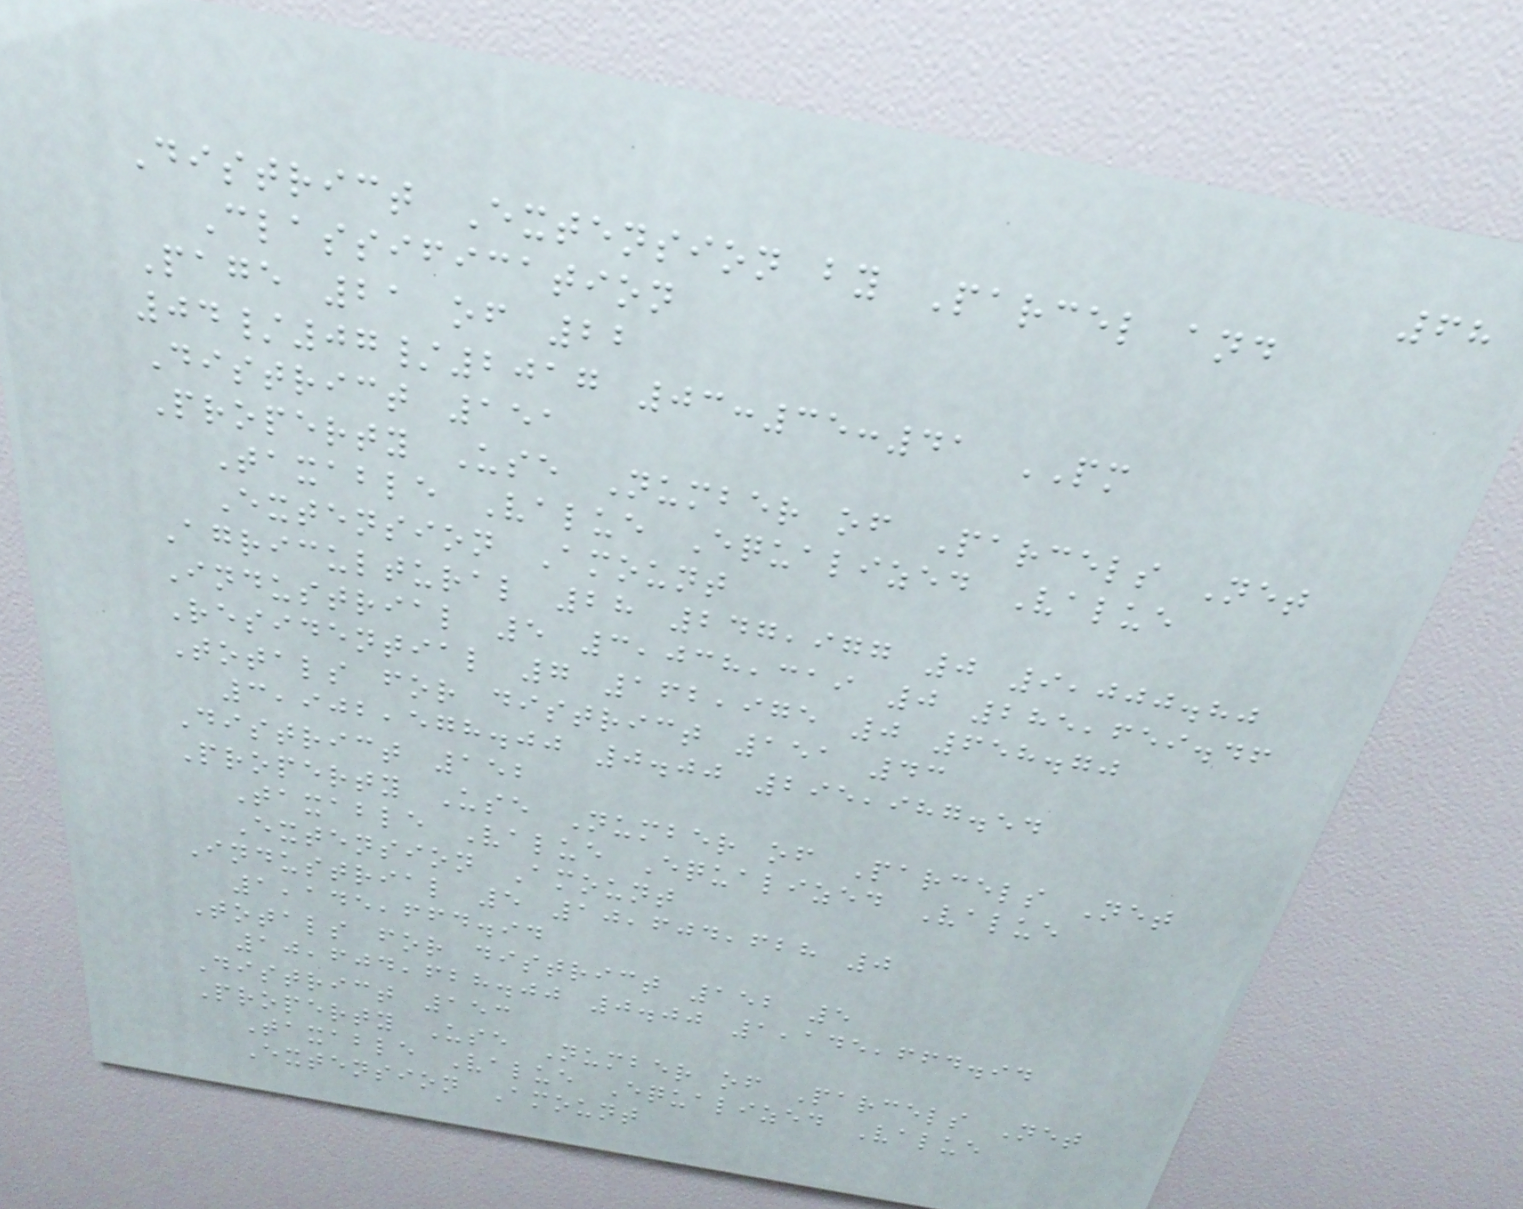68
District Extension by Parcel and
Classification
Page 21 of 22
04/07/2017 03:35:41 PM
District 151
Property Use Number of Parcels Net
Taxable Value Equalized Value
Extension Amount
Agricultural 28 247,977 0 9,000.80
Industrial 5 3,038,319 0 285,659.46
Residential 7 162,975 0 658.70
Totals for district 151 43
3,902,578.00 0.00 295,987.54
District 152
Property Use Number of Parcels Net
Taxable Value Equalized Value
Extension Amount
Industrial 5 10,604,628 0
1,145,664.94
Totals for district 152 5
10,604,628.00 0.00 1,145,664.94
District 153
Property Use Number of Parcels Net
Taxable Value Equalized Value
Extension Amount
